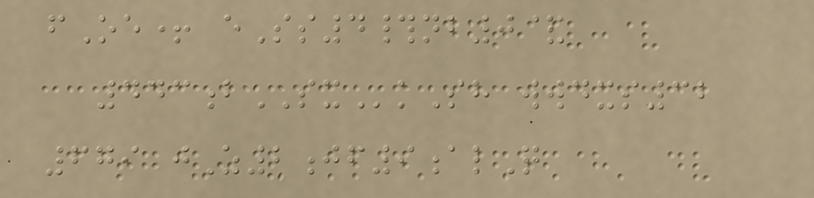fOe+ eSs4#nb0&
443bSXkSh wwdxs32
679 jZ2jf9alQ
